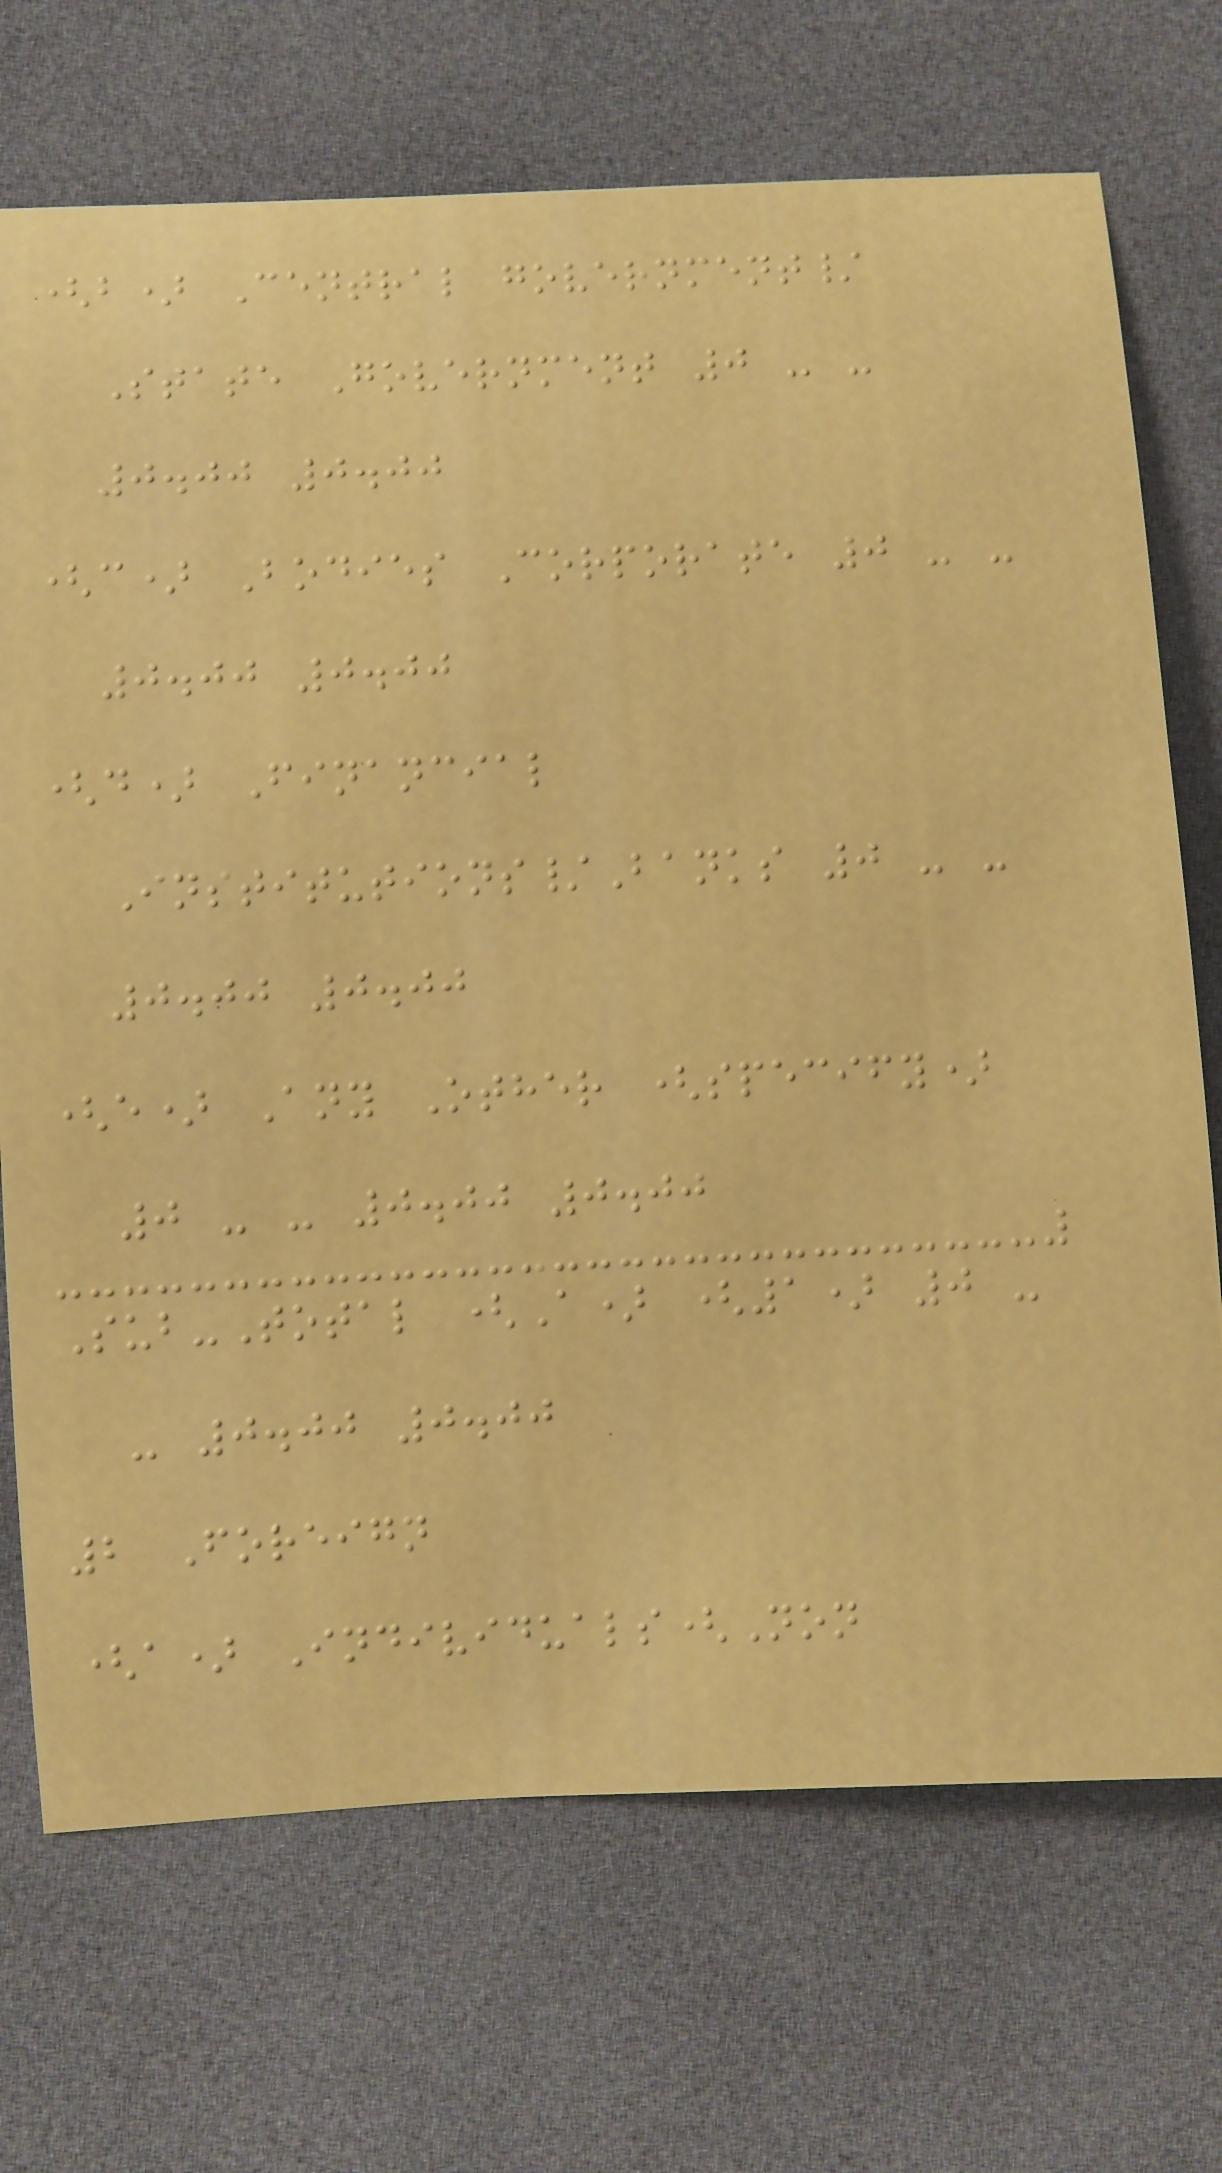(b) Central government/
State Government 0 - -
0.00 0.00
(c) Bodies Corporate 0 - -
0.00 0.00
(d) Financial
Institutions/Banks 0 - -
0.00 0.00
(e) Any Other (specify)
0 - - 0.00 0.00
Sub-Total (A) (1) 0 -
- 0.00 0.00
2 Foreign
(a) Individuals(Non
